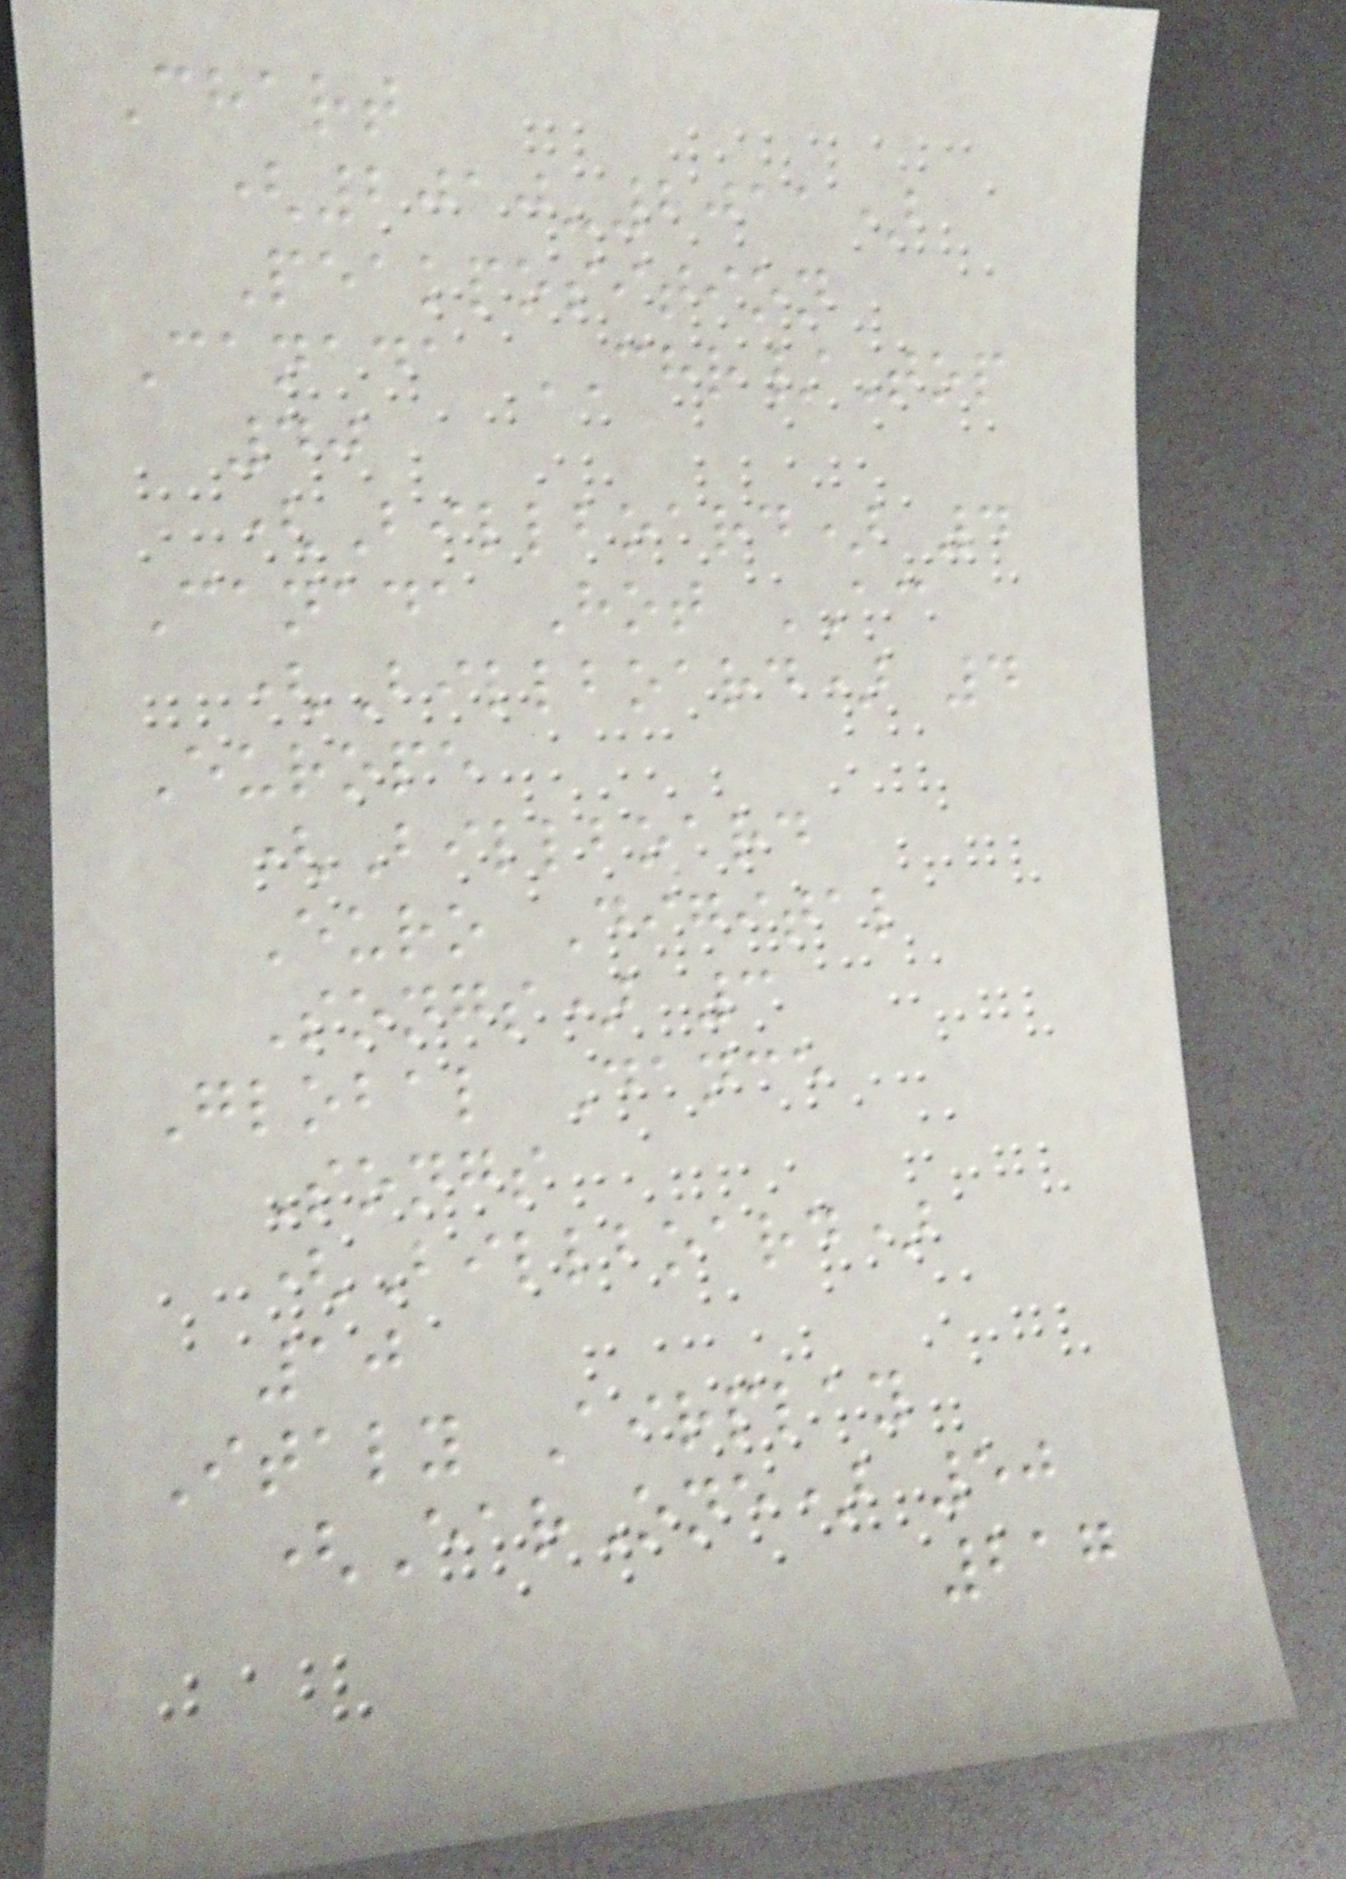Chart
(2010-2011)
Peakposition
Canada CHR/Top
40
(Billboard) 4
Canada Hot AC
(Billboard) 4
Europe
(Billboard
Euro Digital
Songs) 3
Global Dance
Songs
(Billboard)
10
Italy Airplay
(EarOne) 50
217
